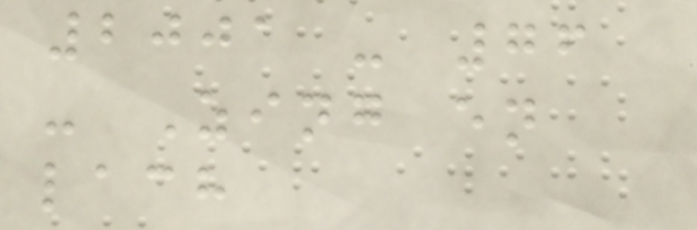2001 - 76
- Zing en
lach
